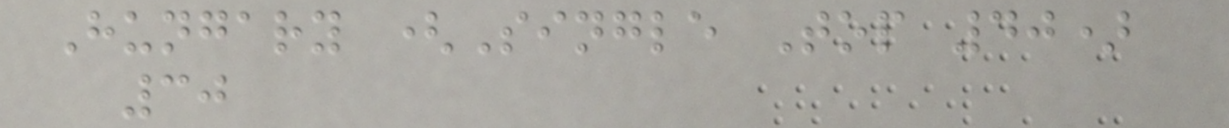Hungary (Single Top 40)
30
